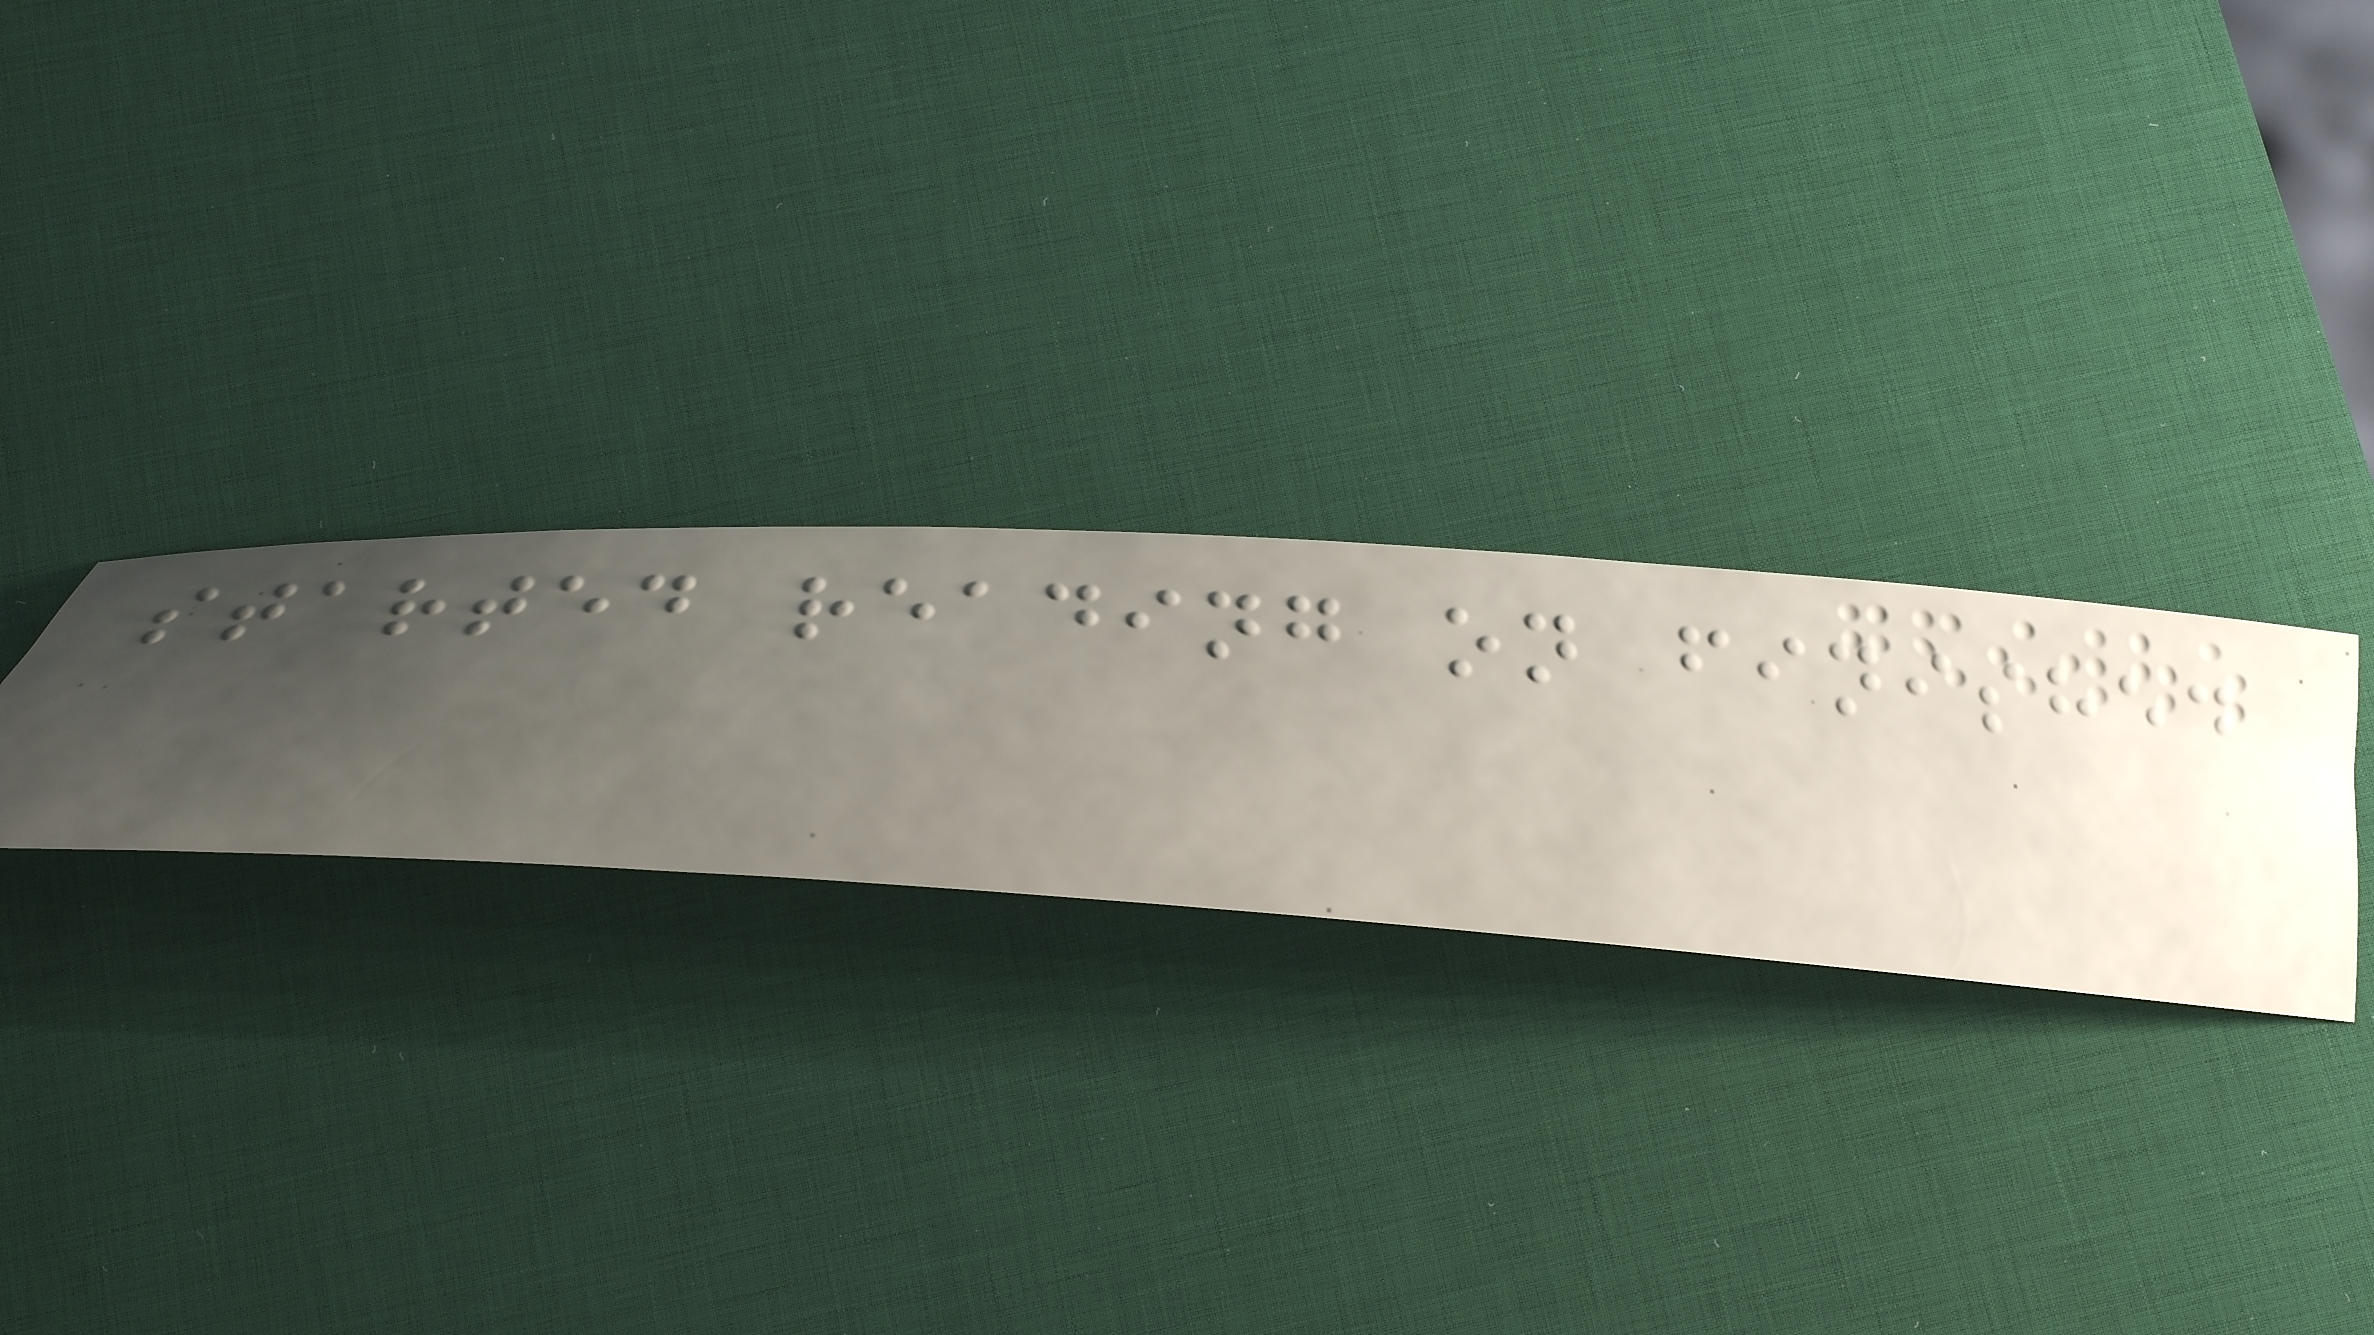started reading on finished
